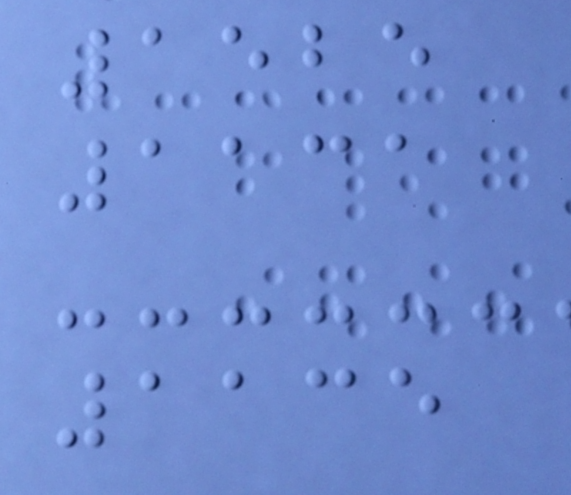1525
1131
1135
